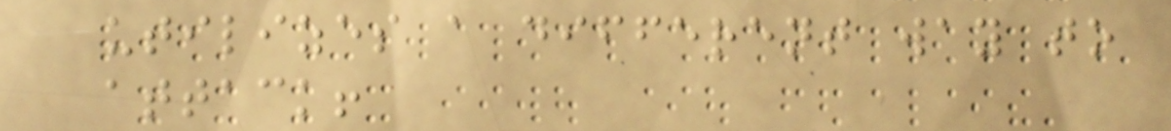utilizes a different way to
attack!
